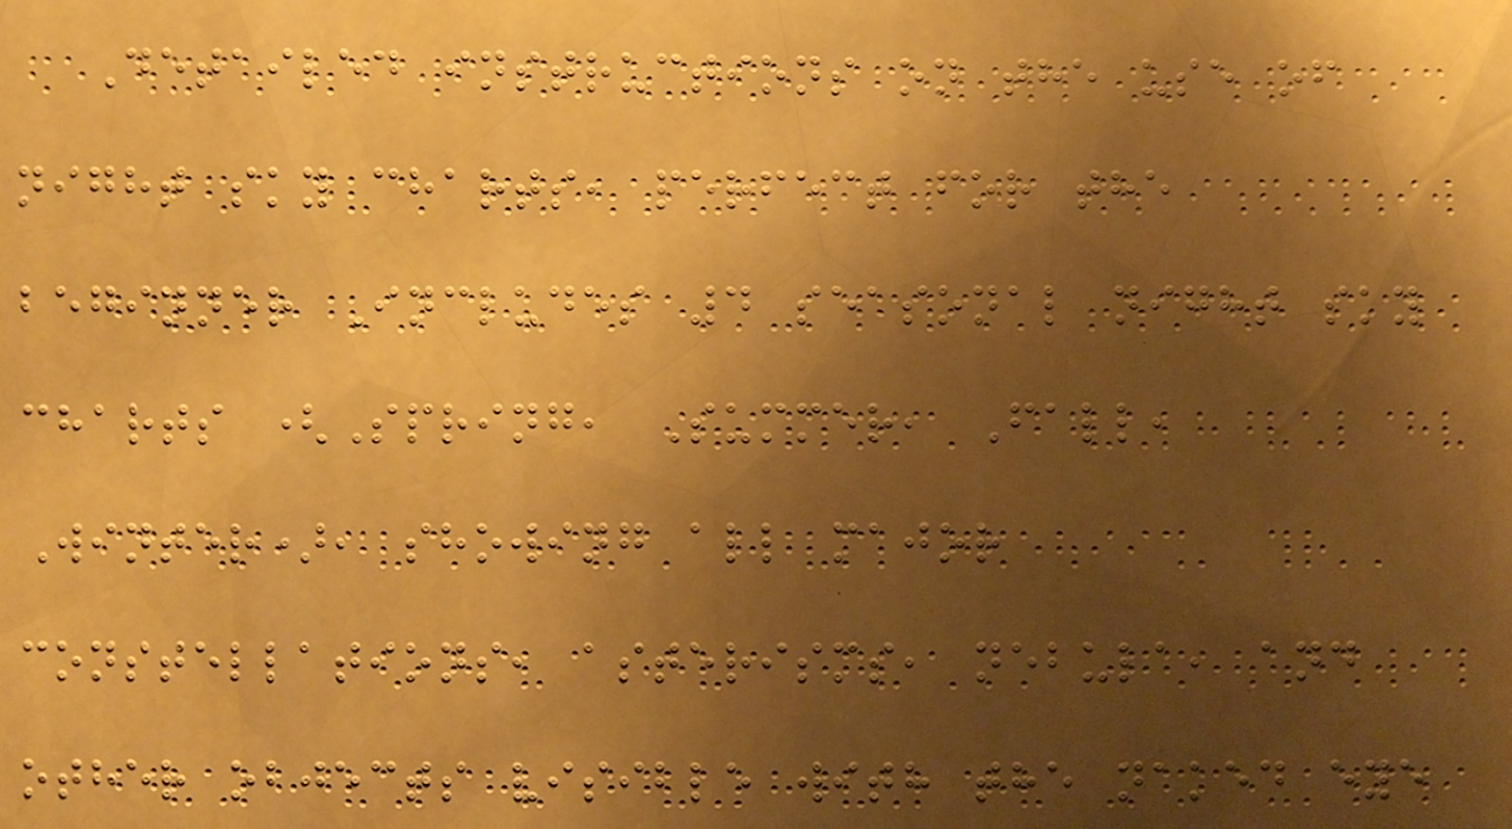Detailed instructions on the use of
night sky charts, perfect for the
beginner Includes 4 seasonal night sky
charts (Spring, Summer, Fall,
Winter), showing all major
constellations, asterisms, nebula, and
other objects visible with the naked eye
